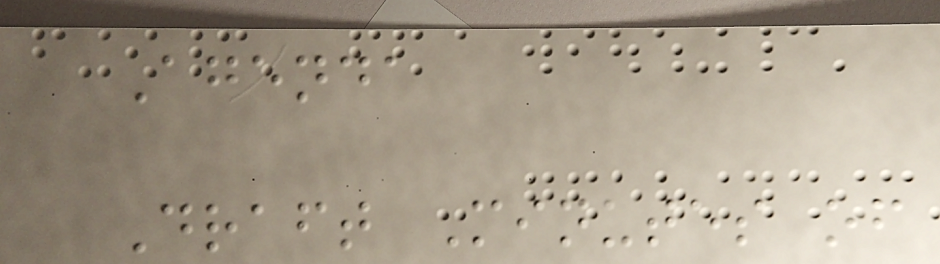Agenda
Draft Minutes of
